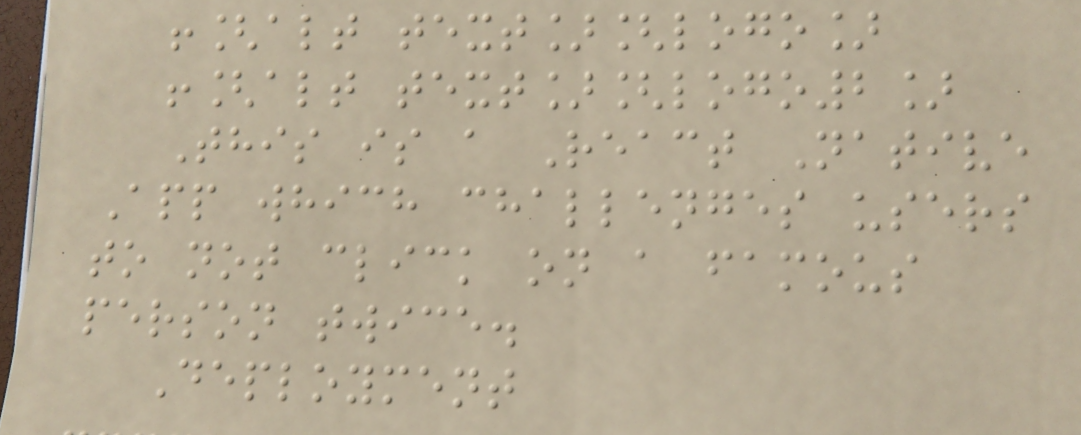![alt text][logo]
![alt text][logo2]
This is a React Native
App which challenges users
to not click on a famous
person twice.
Deployment
